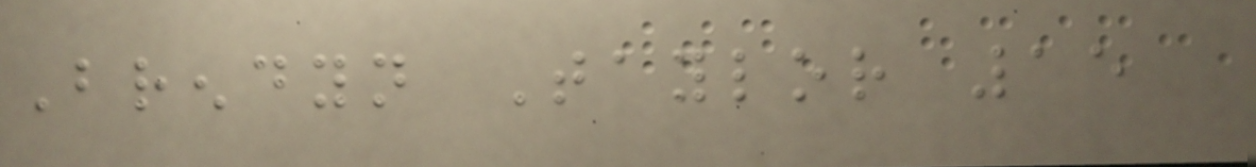Brendyn Taylor 15
